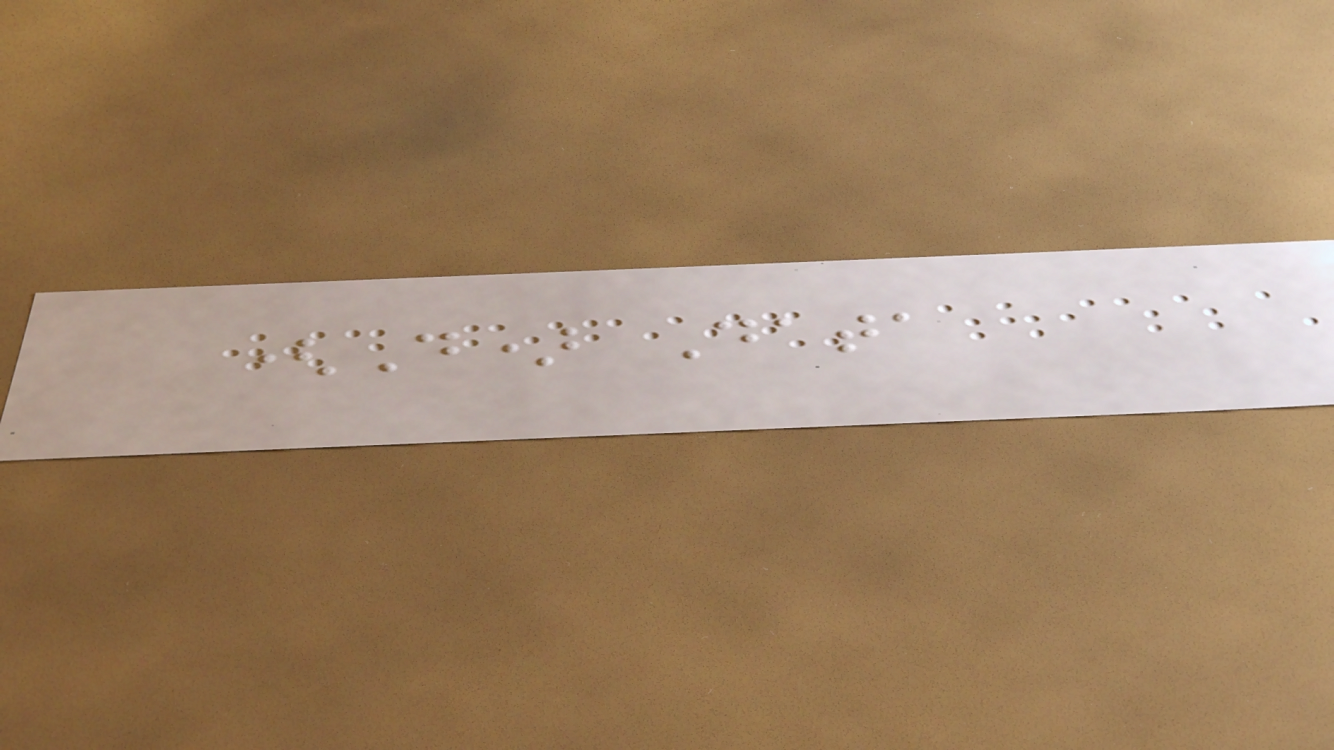(D) Data
